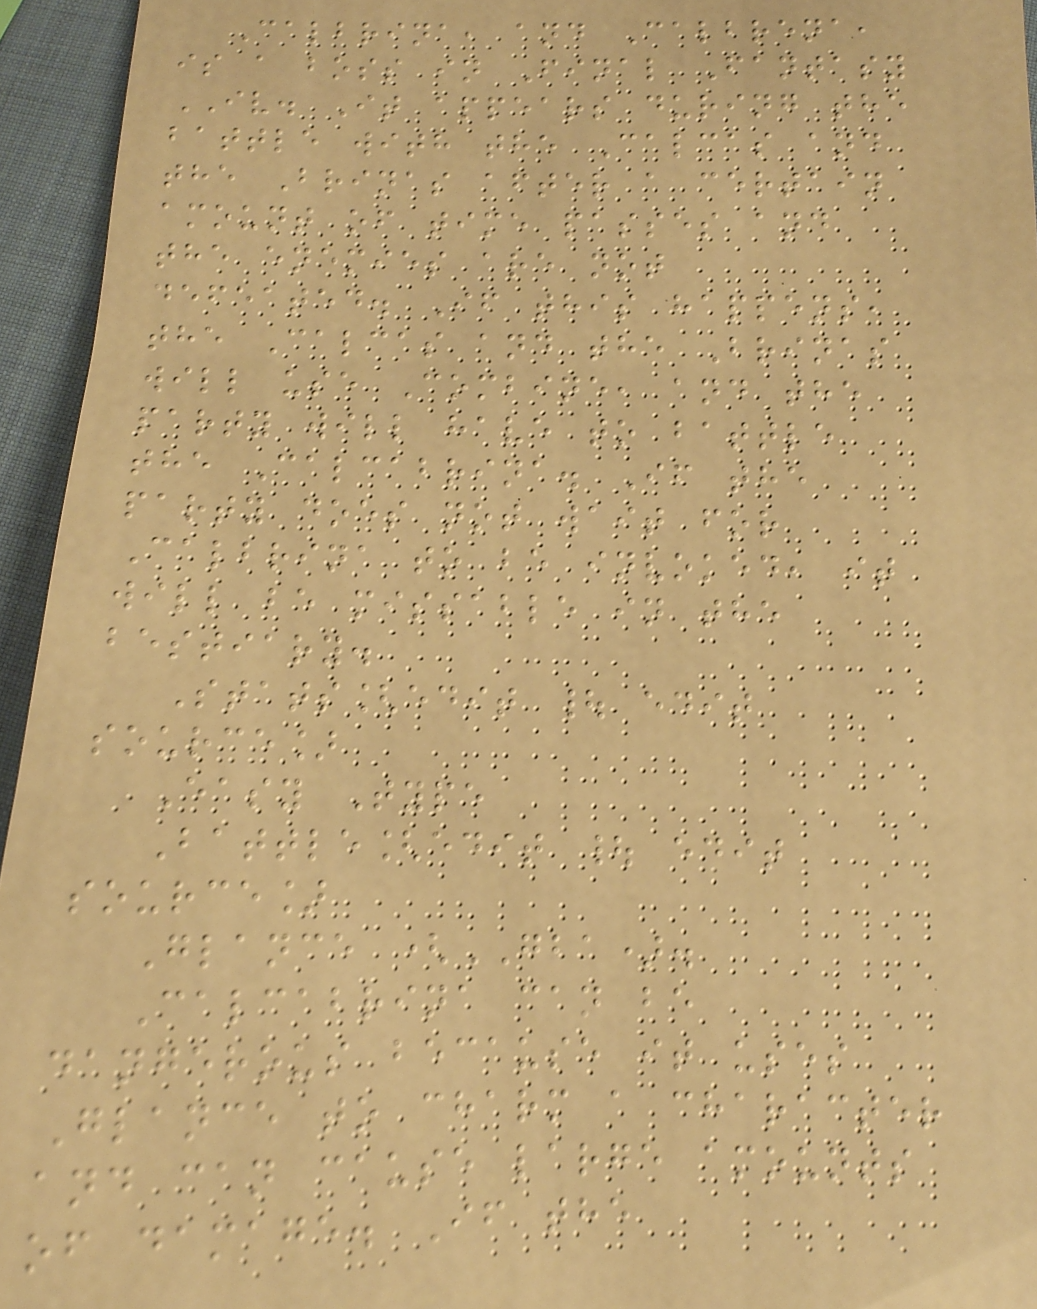Calbrina, and Calbrena,
is a boss in Final Fantasy
IV. It appears during the
battle with the Calcas and
the Brinas after a certain
amount of time passes and
the enemies are not
defeated. If this happens,
the Calcas and the Brinas
will use Combine, and the
party will have to battle
the Calcabrina. If the
party does not wait for
Calbrina to be invoked, it
will be missable in the
bestiary.
Stats[edit | edit
source]
Easy Type
Battle[edit | edit
source]
Glance (GBA).
Calcabrina can be
dangerous because it uses
Glance to charm a character
and can cause large amounts
of damage. If the
